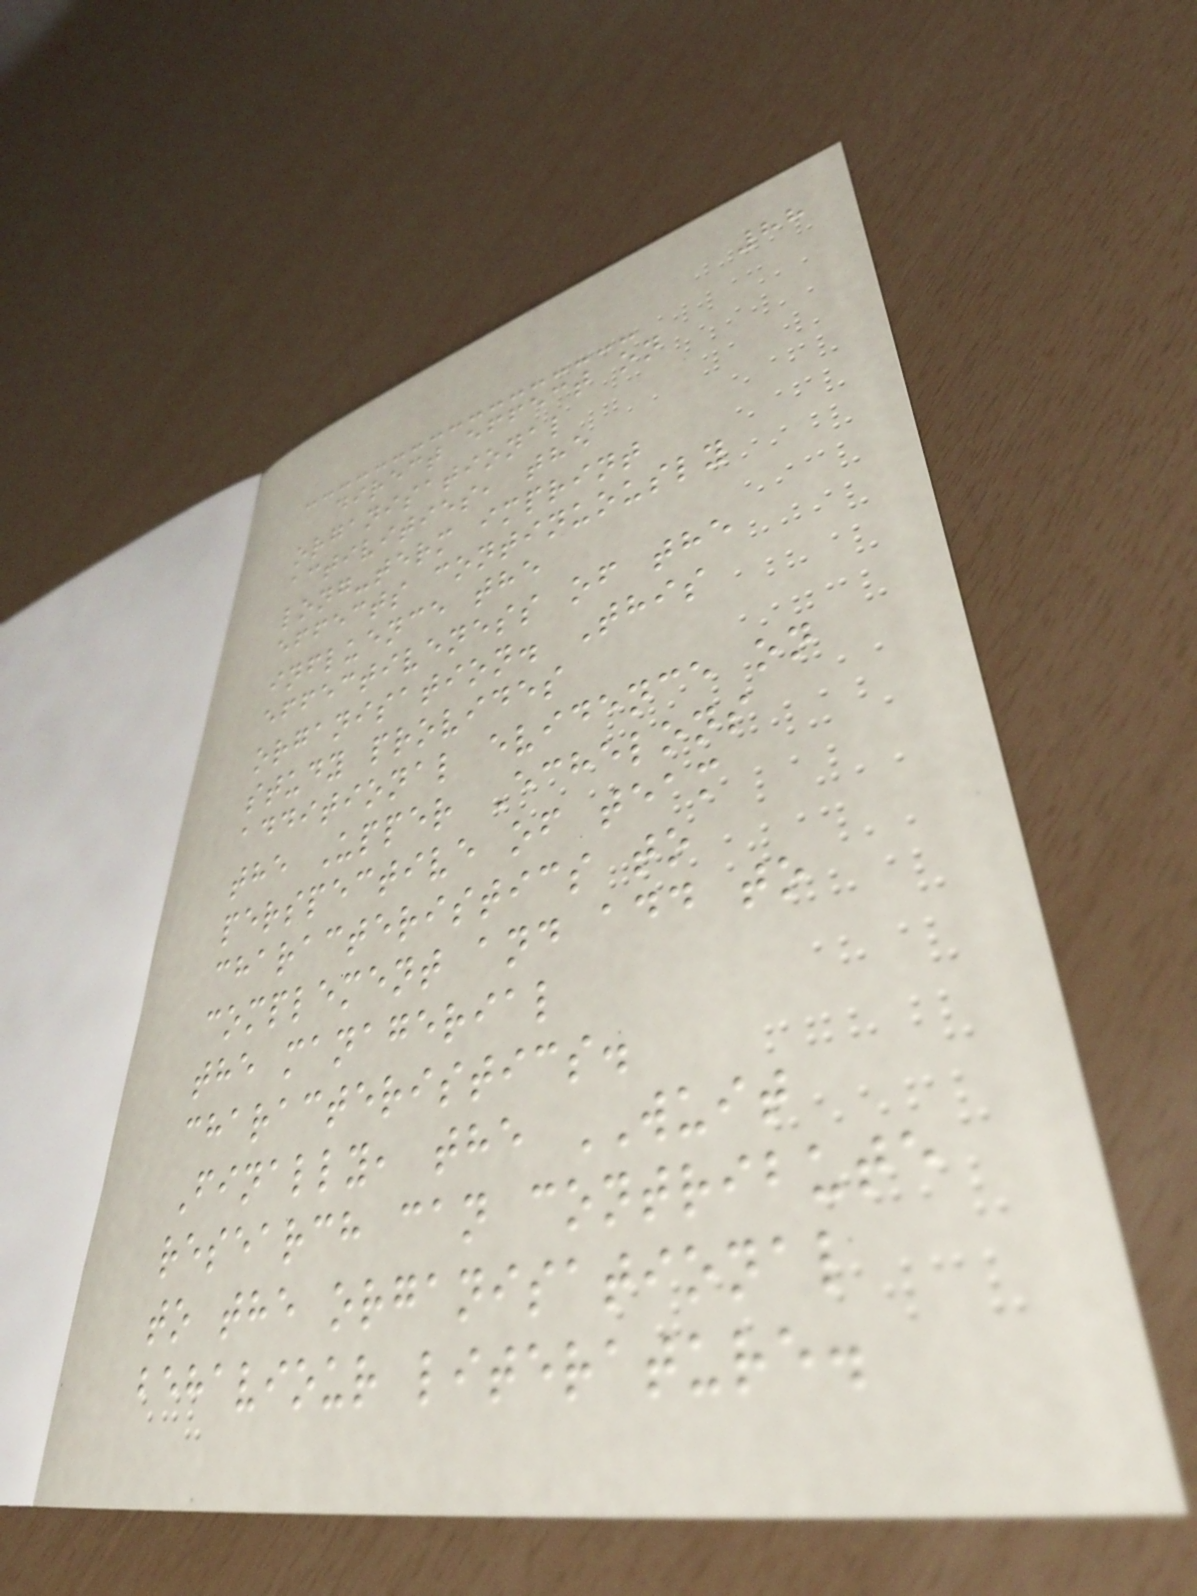88
direct effect on
organisational
activities, the
long-term imprint
effects continuously
influence the
effectiveness of the
organisation. This
study provides
additional evidence on
the Upper Echelons
perspective of team
characteristics to
complement and add to
the managerial
characteristics.
Finally, the WUIT
research can contribute
to the organisational
behaviour literature.
